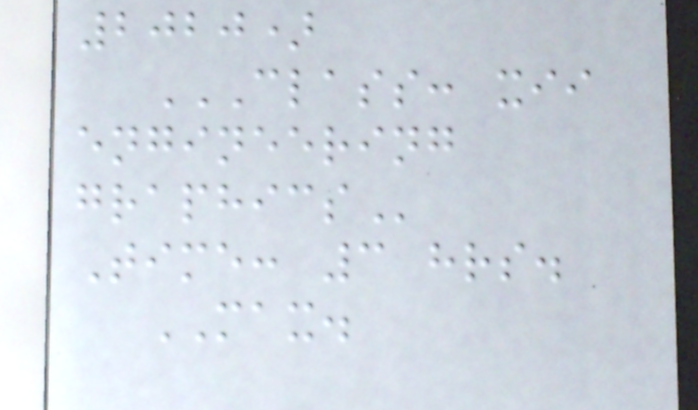2020)
CLASS: XII
ENGINEERING
GRAPHICS
Time: 3 hrs.
MAX.
